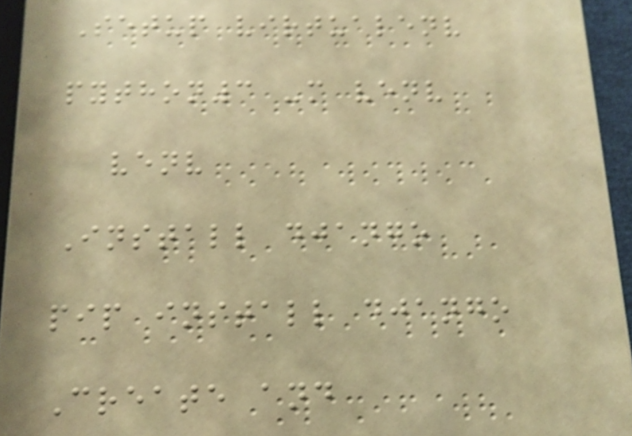Setup virtualenv
python3 -m venv
venv
Install django
pip install django
Create and
